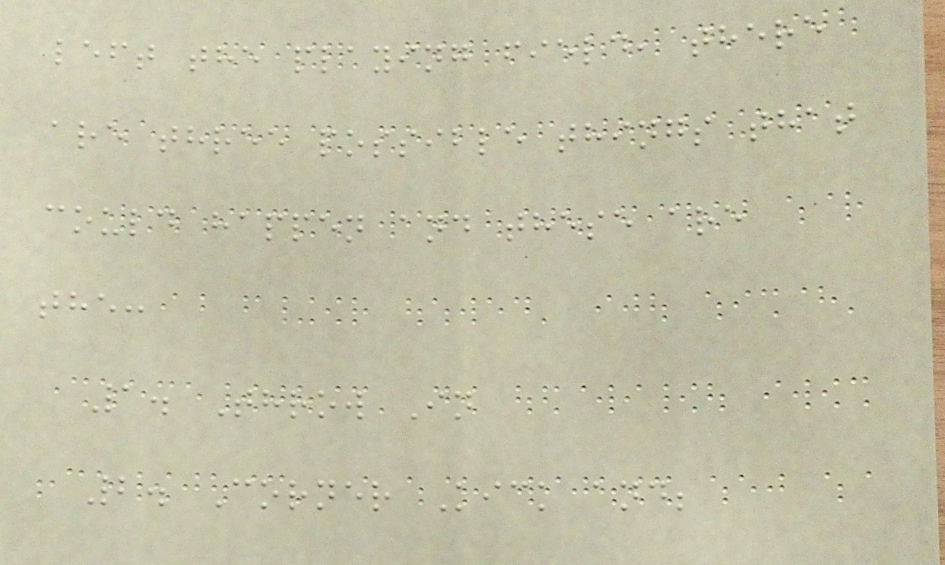left the playing field, there
are three possible things that
could happen and these are
the:
1. Throw In
2. Corner Kick and;
